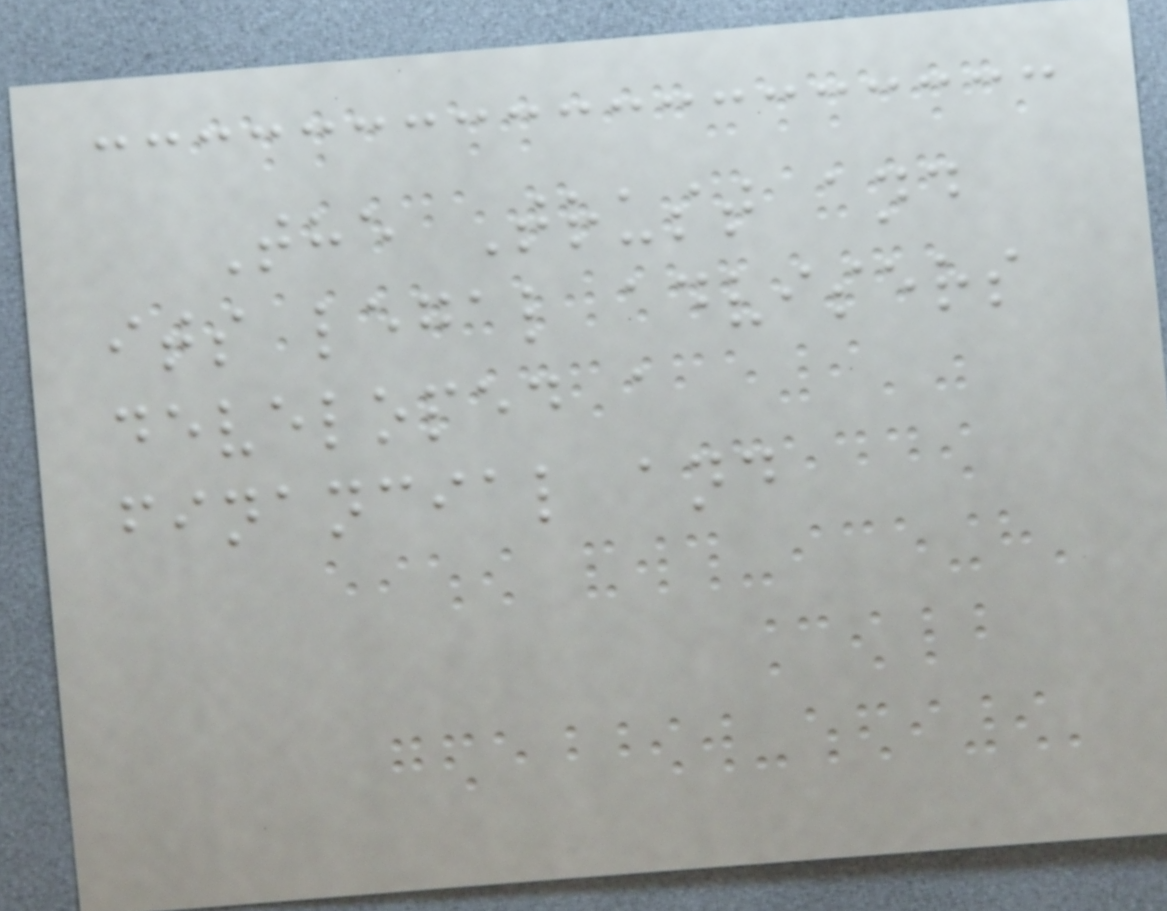The Trust and
its legal advisers
developed a
financial and
